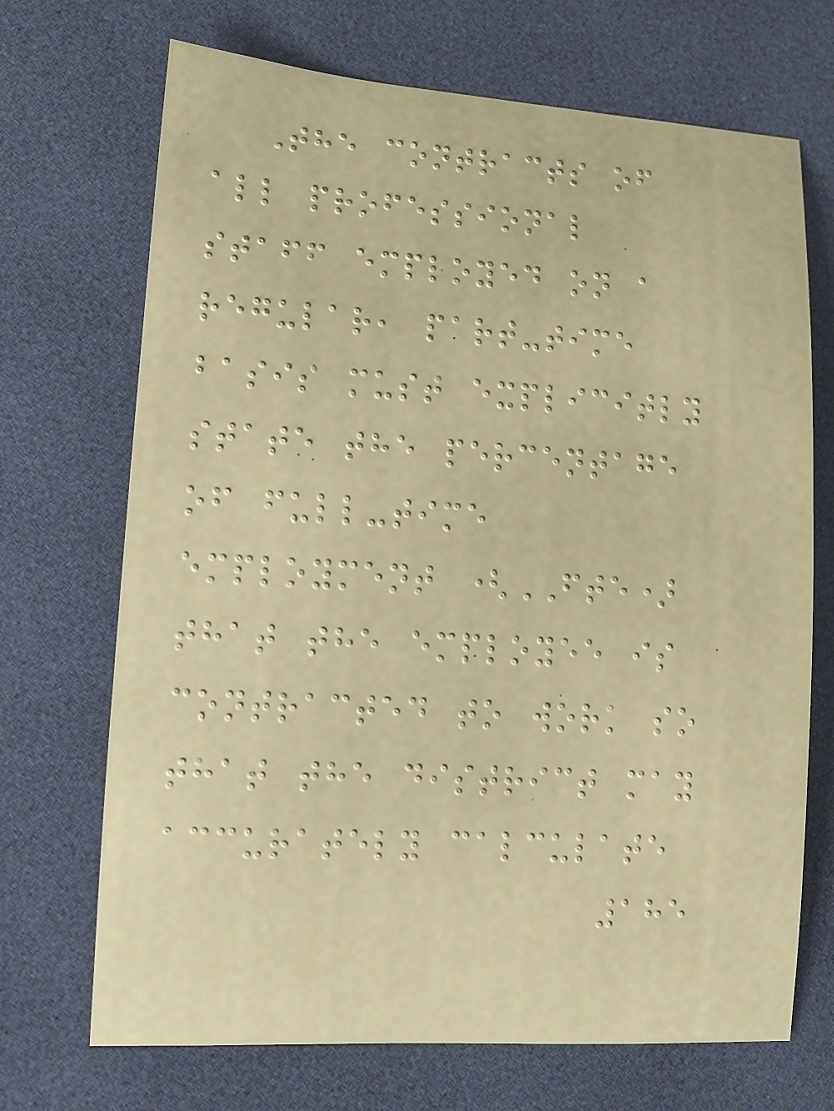The contracts of
all professional
staff employed on a
regular, part-time
basis must explicitly
state the percentage
of full-time
employment (FTE)
that the employee is
contracted to work so
that the district may
accurately calculate
185
